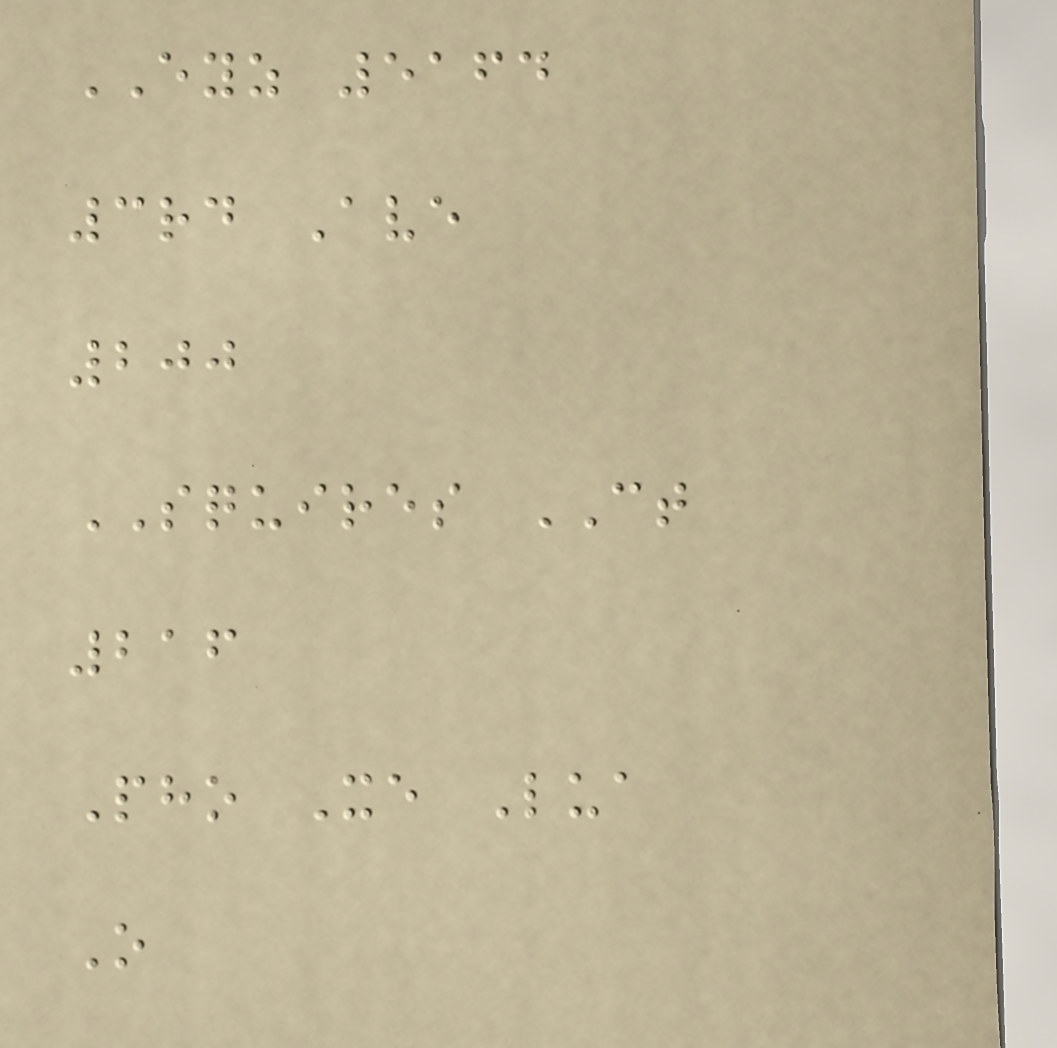EYZ 5164
3rd Ave
200
SQUIRES CT
216
Pho Xe Lua
O
